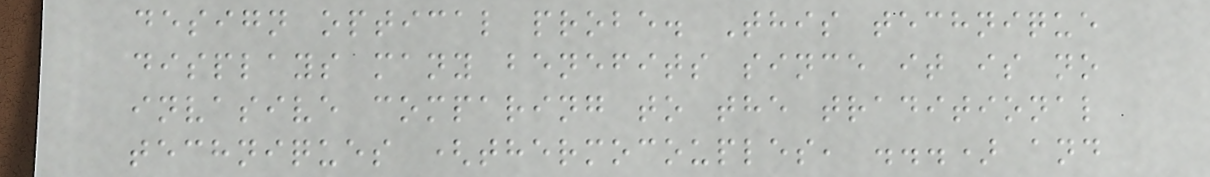design optical probe. This technique
displays many benefits since it is no
invasive comparing to the traditional
techniques (thermocouples, ...) and
